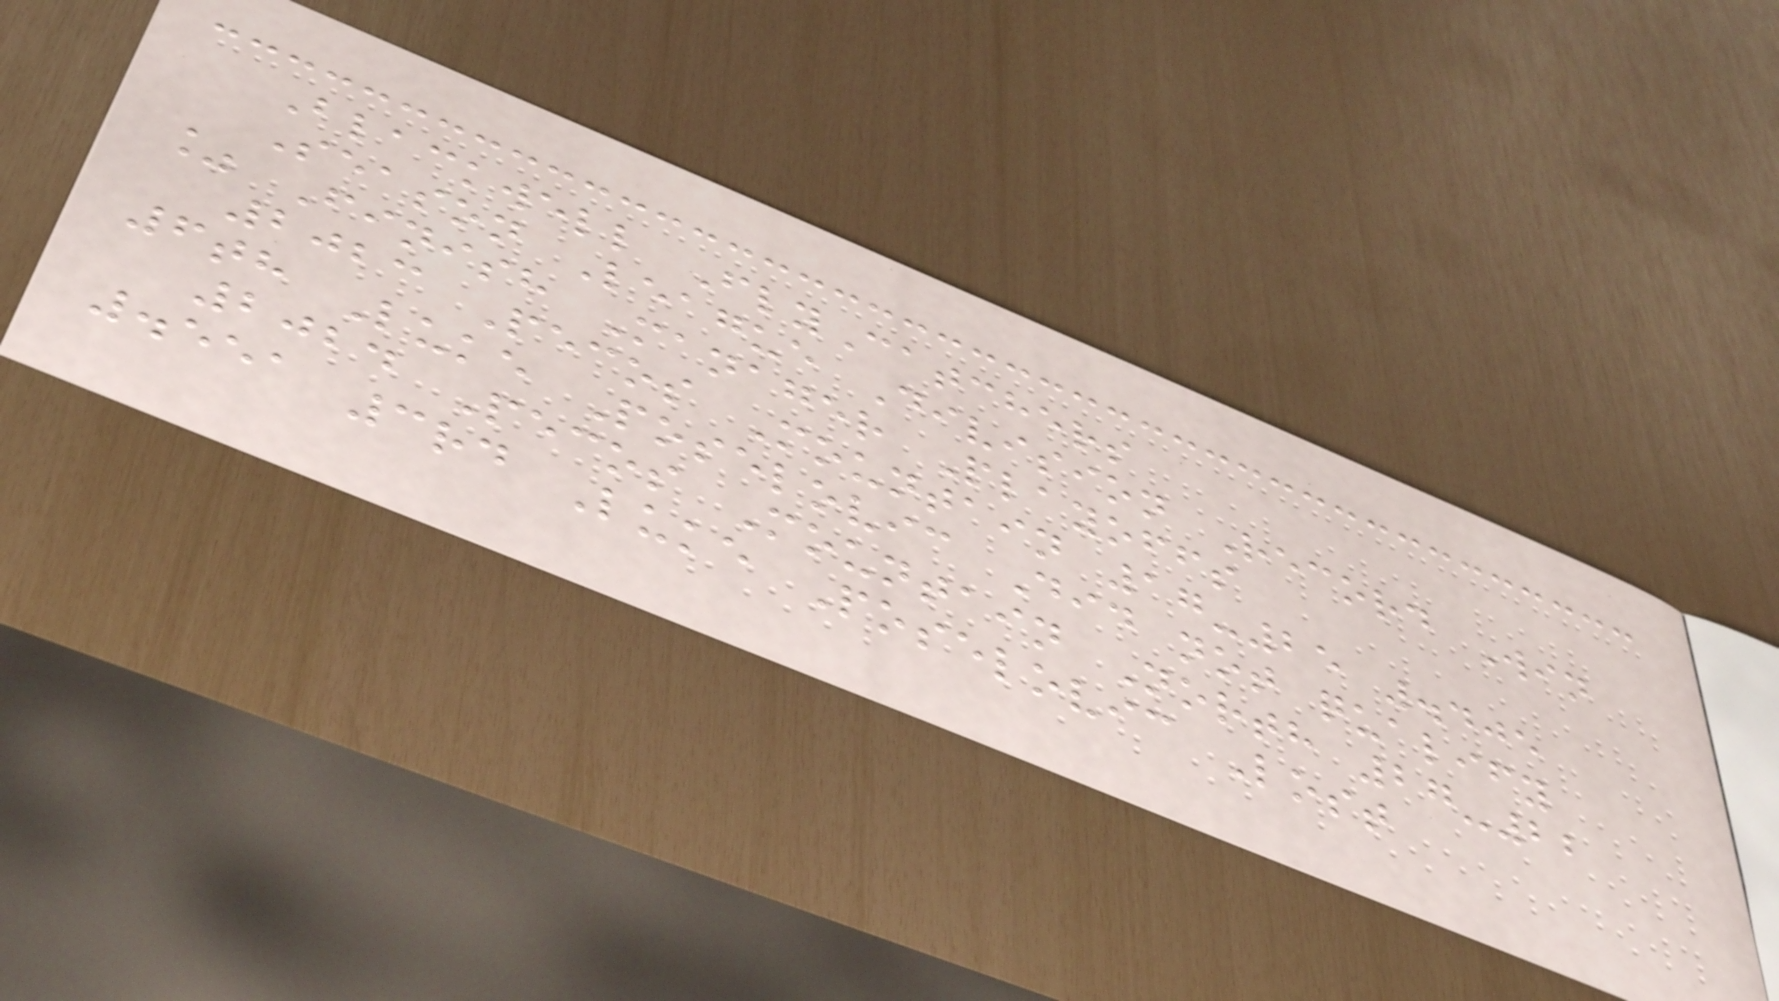Blackwell FlyCatchers
Season League Division Record Win
% Finish Manager Playoffs
2023 Pecos Mountain 17-25 .405
6th Luke Poselovic Did not qualify
2024 Pecos Mountain North 27-22
.551 3rd Luke Poselovic Lost
